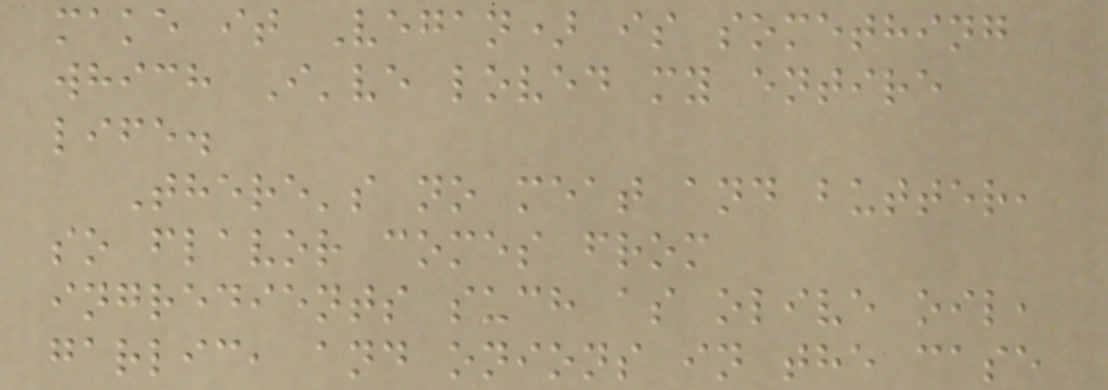make it Vegan) is something
which I've loved my entire
life.
There's no meat and butter,
so flavor comes from
ingredients such as olive oil,
garlic, and onions in the case
